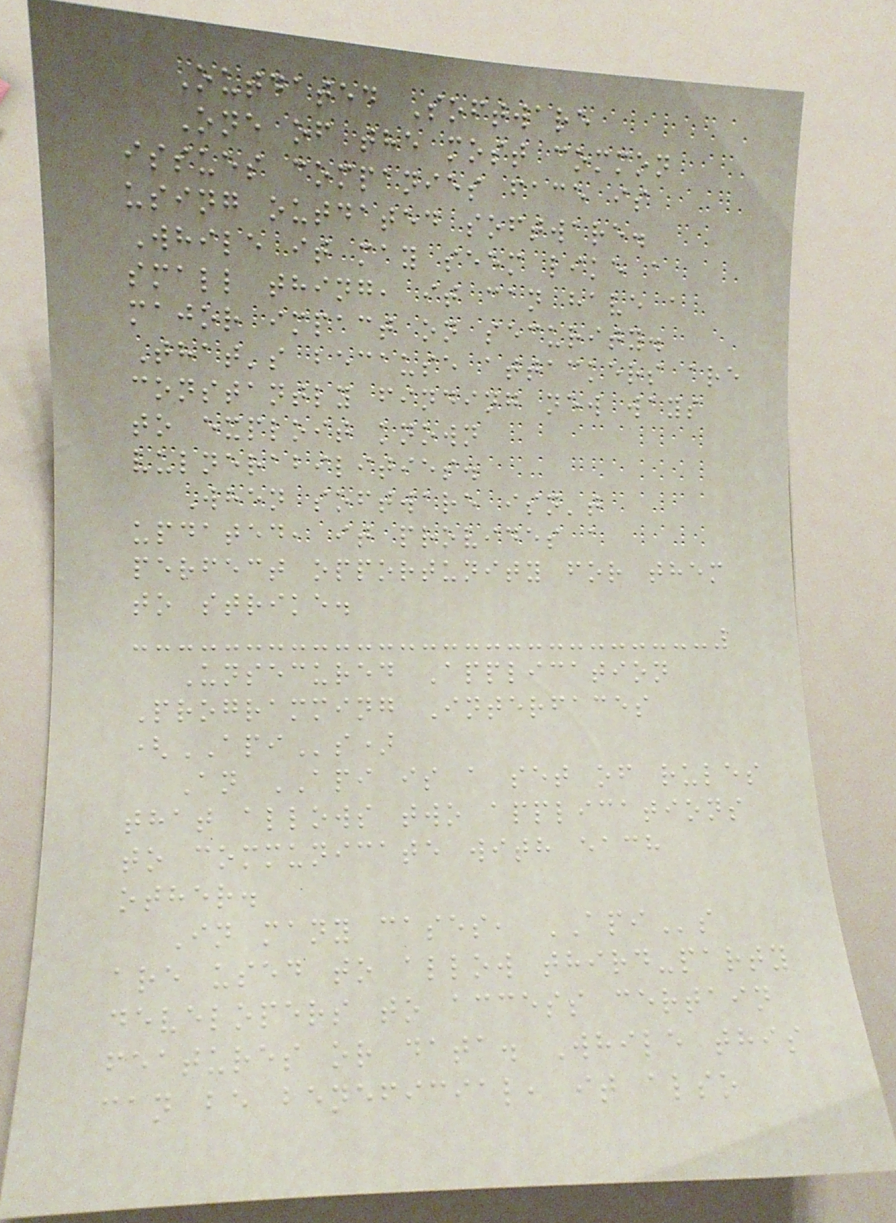Outdated Software
One of the most common
issues companies face is
using outdated software.
While it may seem like a
small thing, it can have a
major impact on security.
That's because attackers are
constantly finding new ways
to exploit known
vulnerabilities.
When software isn't
updated, it provides a
perfect opportunity for them
to strike.
Unsecured Application
Programming Interfaces
(APIs)
An API is a set of rules
that allows two applications
to communicate with each
other.
In many cases, APIs
are used to allow third-party
developers to access certain
features or data. While this
can be beneficial, it also
